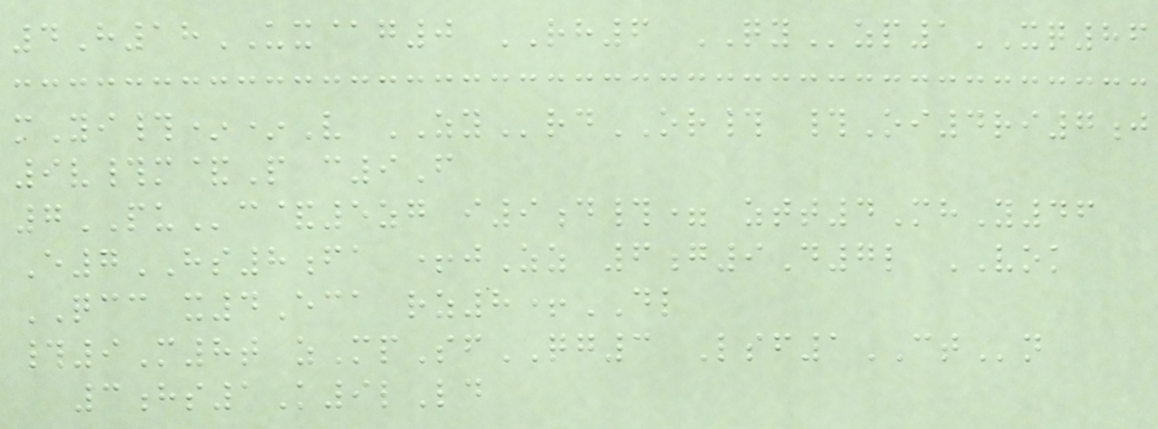4H18UX@g0 RH6 QYzp1XQ86
mYi#**V ZYrdOR# #Oi4ri7j
9v#m&P c9F
7PUc&5zg i9d#= ztt4MhY46
E7HS8fa +jZz 6g9D7l VOK
QCC x4Eca rz8+DL
#9M8t zMpSfQG3 Lsf1CTn
3hs1K9lLd
